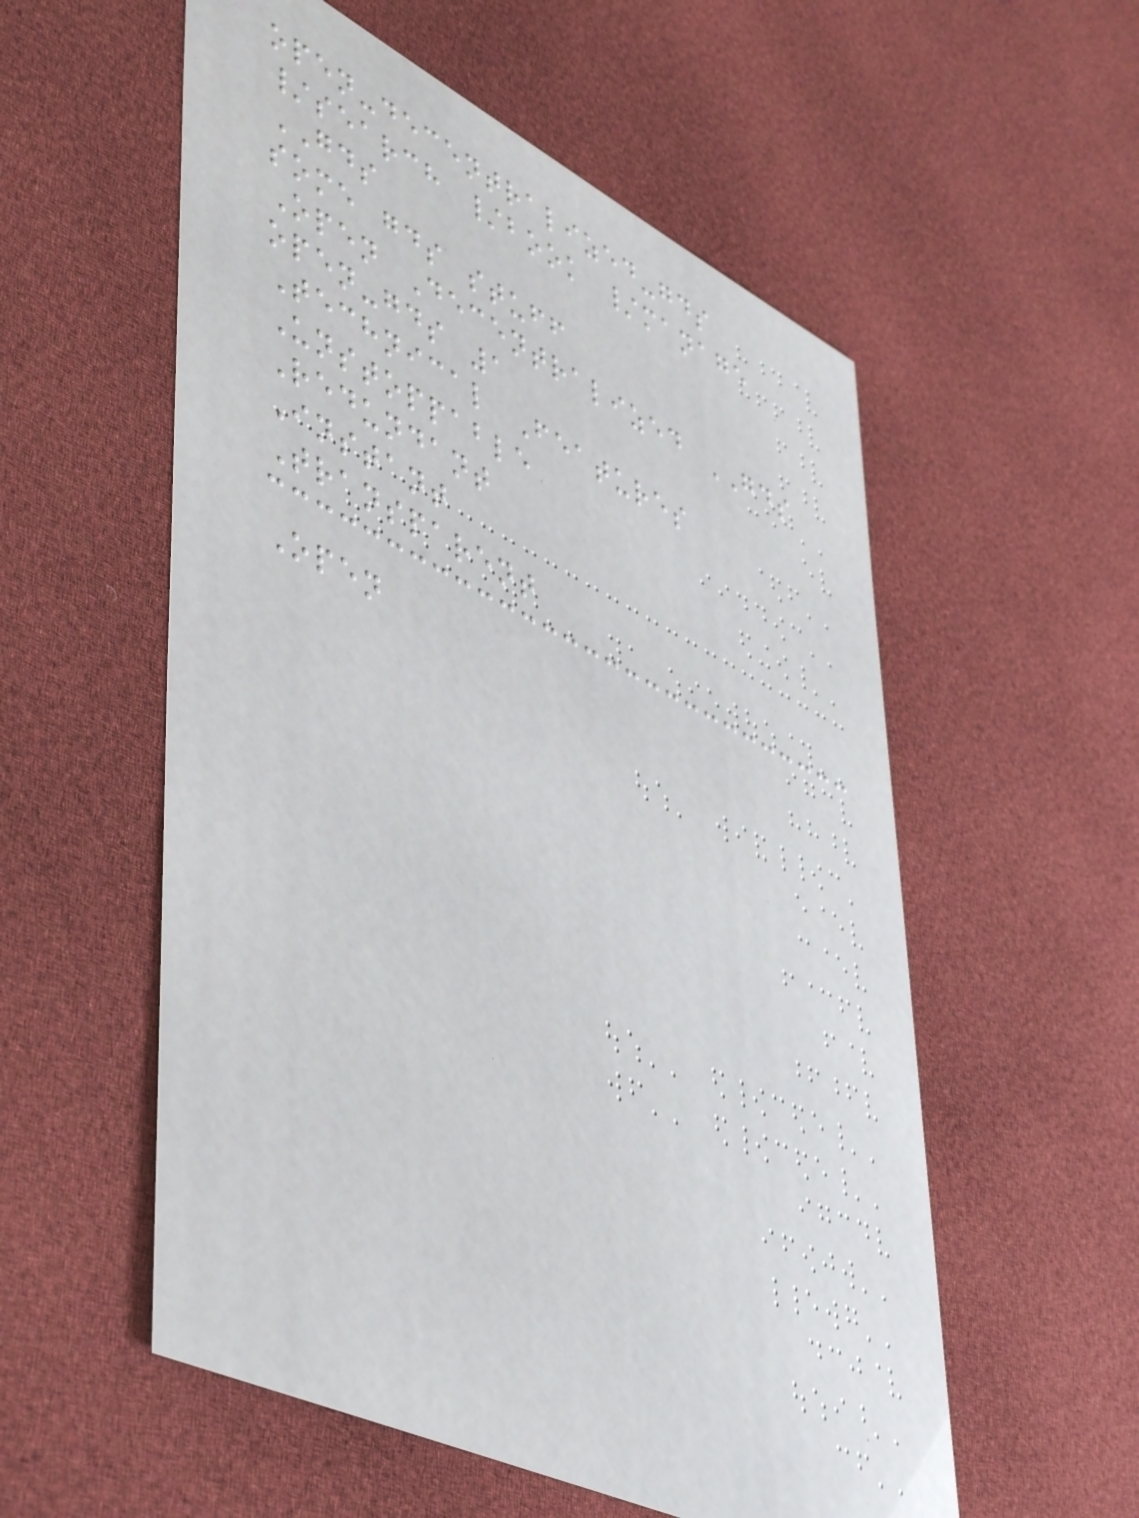open-decentralized-gds
/search /book /manage
GDS
some gds stuff
Open Decentralized GDS
open-gds 1
Technical Features
Unstoppable
Redundant
Instant
Transparent
Open
